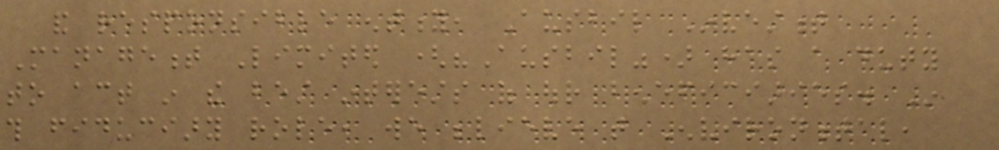and responsible entity, Ausbil Investment
Management Limited ("Ausbil") has a duty
to act in the best interests of our beneficiaries. In
this fiduciary role, we believe that Environmental,
